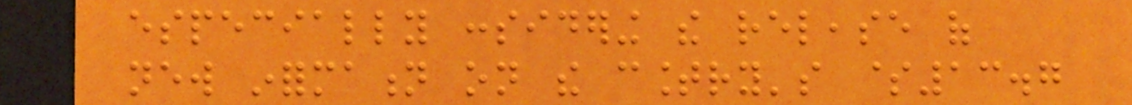especially considering the release of
new information on the country's $13.7
